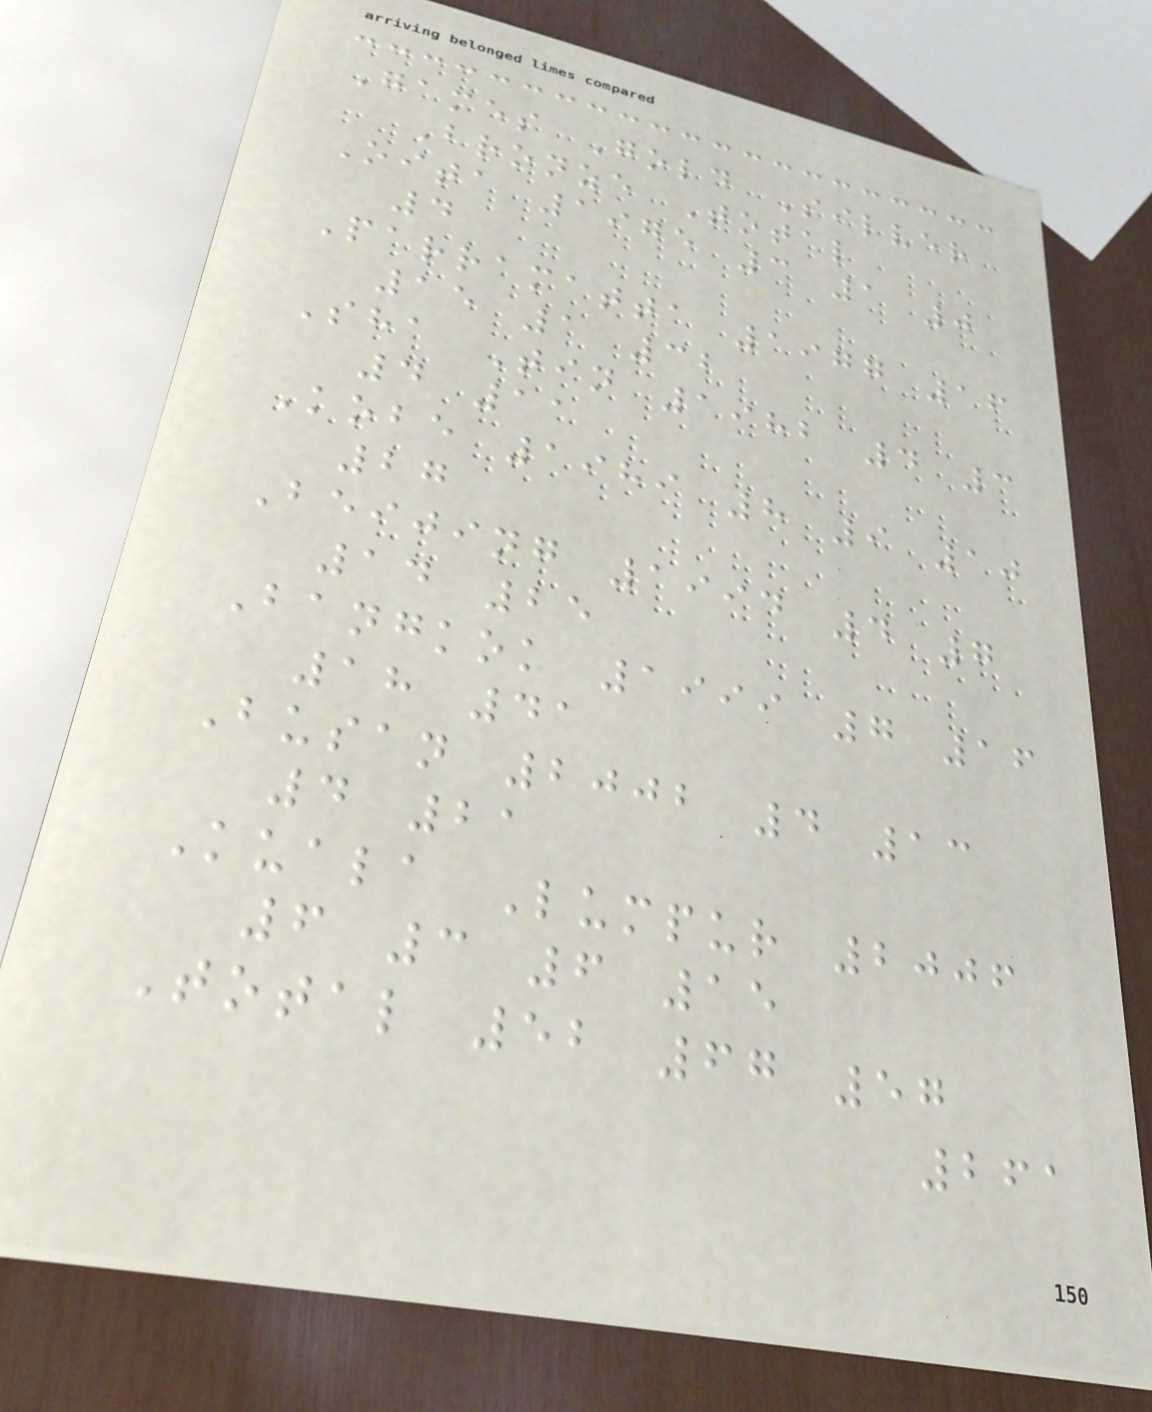Games Gold Silver
Bronze Total
Oita 1975 3 1 0
4
Parramatta 1977 16
15 1 32
Sha Tin 1982 4 3
4 11
Kobe 1989 8 9 10
27
Beijing 1994 4 7
14 25
Bangkok 1999 7 16
18 41
Busan 2002 4 13
4 21
Kuala Lumpur 2006
6 3 6 15
Total 52 67 57
261
